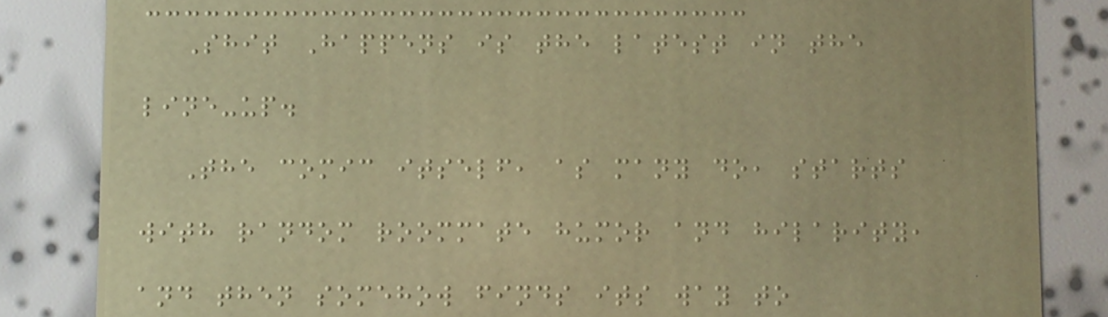Shit Happens is the latest in the
line-up.
The comic itself, as many do, starts
with random roommate humor and hilarity,
and then somehow finds its way to
